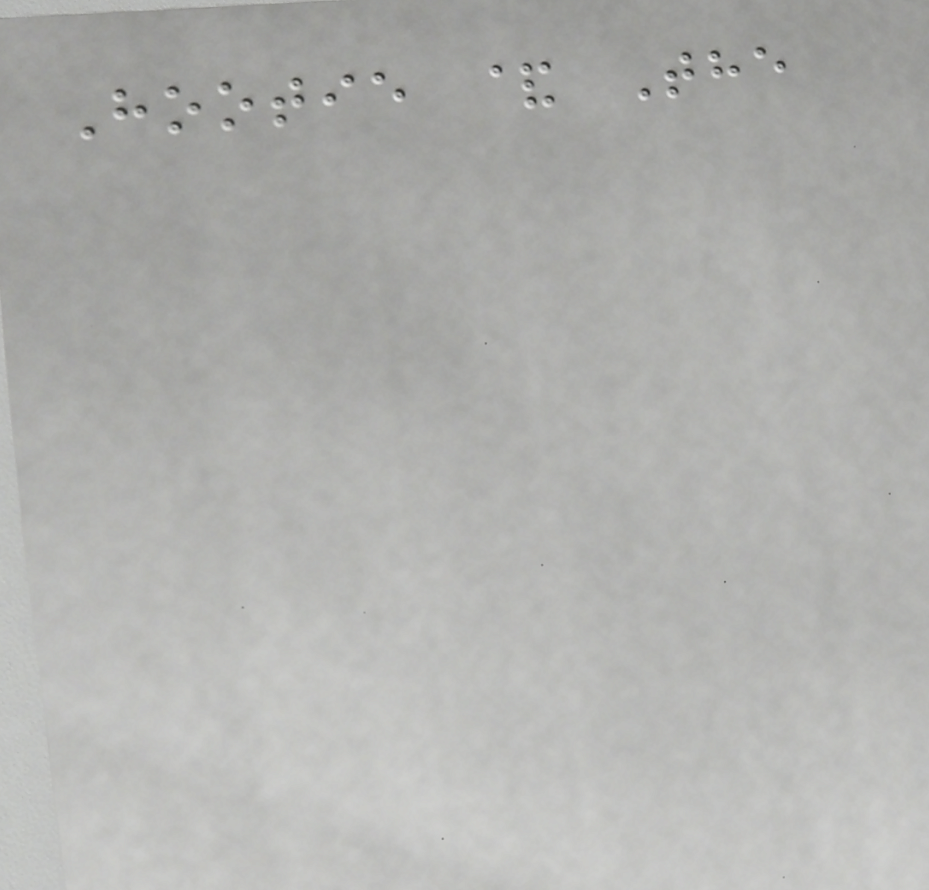Hootie & The
